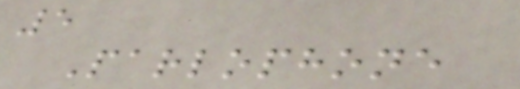5
Parlophone
